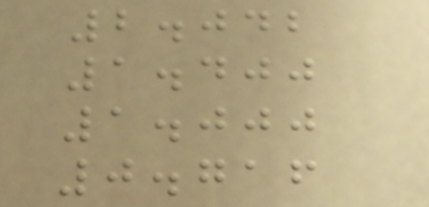2.042
1.400
1.000
0.716
